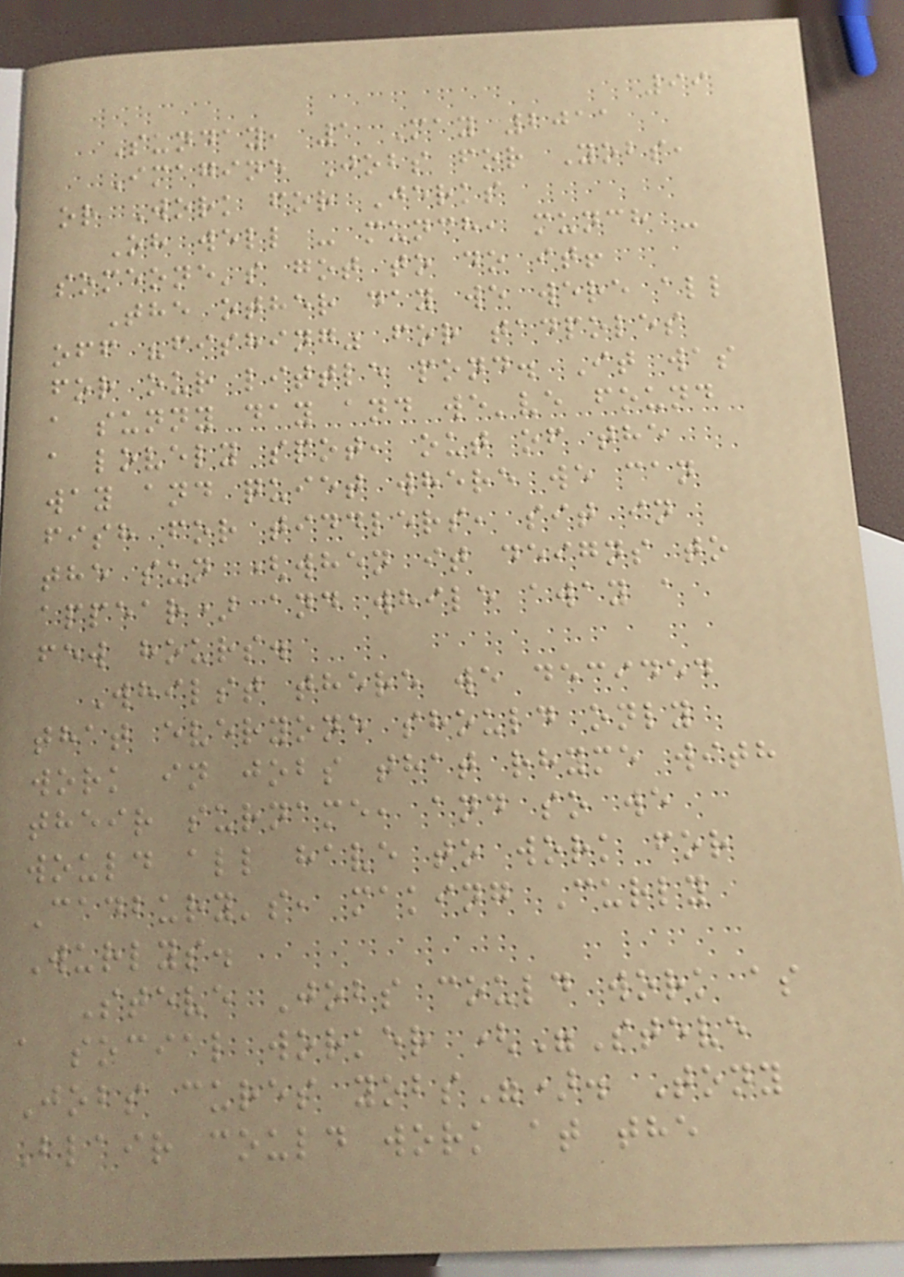99
Sunday, 1 May 2011
Imagine Jobs for Yobs,
or Work for Jerks
Oh well - munch, munch -
someone's got to do it!
The other day we were all
off "fishing" for tadpoles
for our little pond. It was
a sunny day and we've found
a lovely spot, out of the
way and quiet where we can
fish for tiddlers, sit in
the sun (when it deigns to
appear) and while away a
few hours.
Whilst there we decided
that everyone should only
work in jobs that rhyme with
their surname, and so we
would all have to work for
Cadbury's, making Curly
Wurlys.
Steve Jobs could work as
a social worker ("Steve
Jobs cures yobs"). Tony
Blair could work at the
